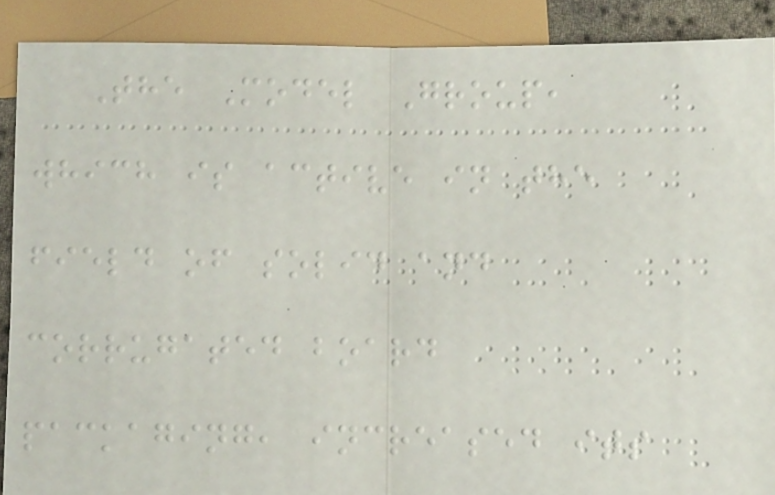The Model Group,
which is active in the
field of solid and
corrugated board
packaging, increased its
